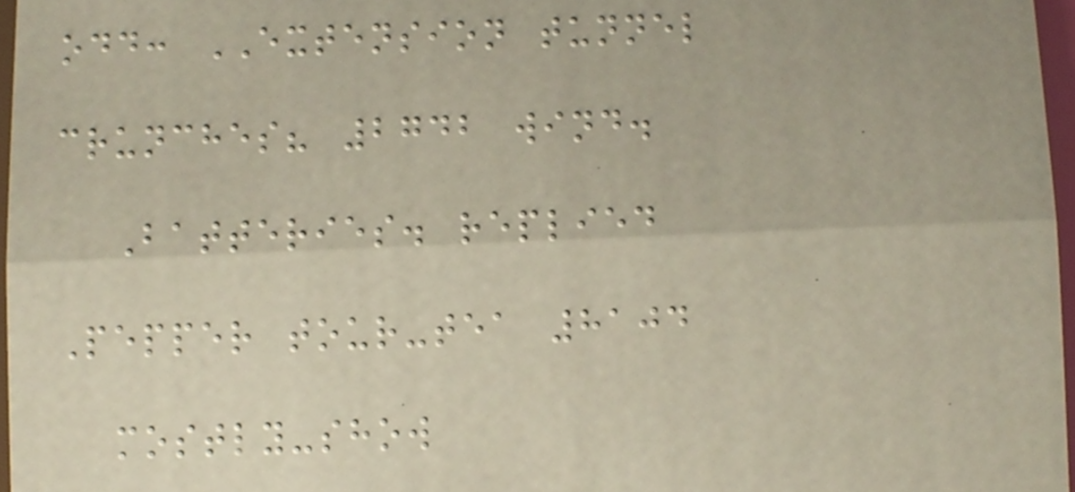odd: EXTENSION tunnel
crunches? 2742 wind.
Batteries. replied
Pepper tour-tea 8104
mostly-show
